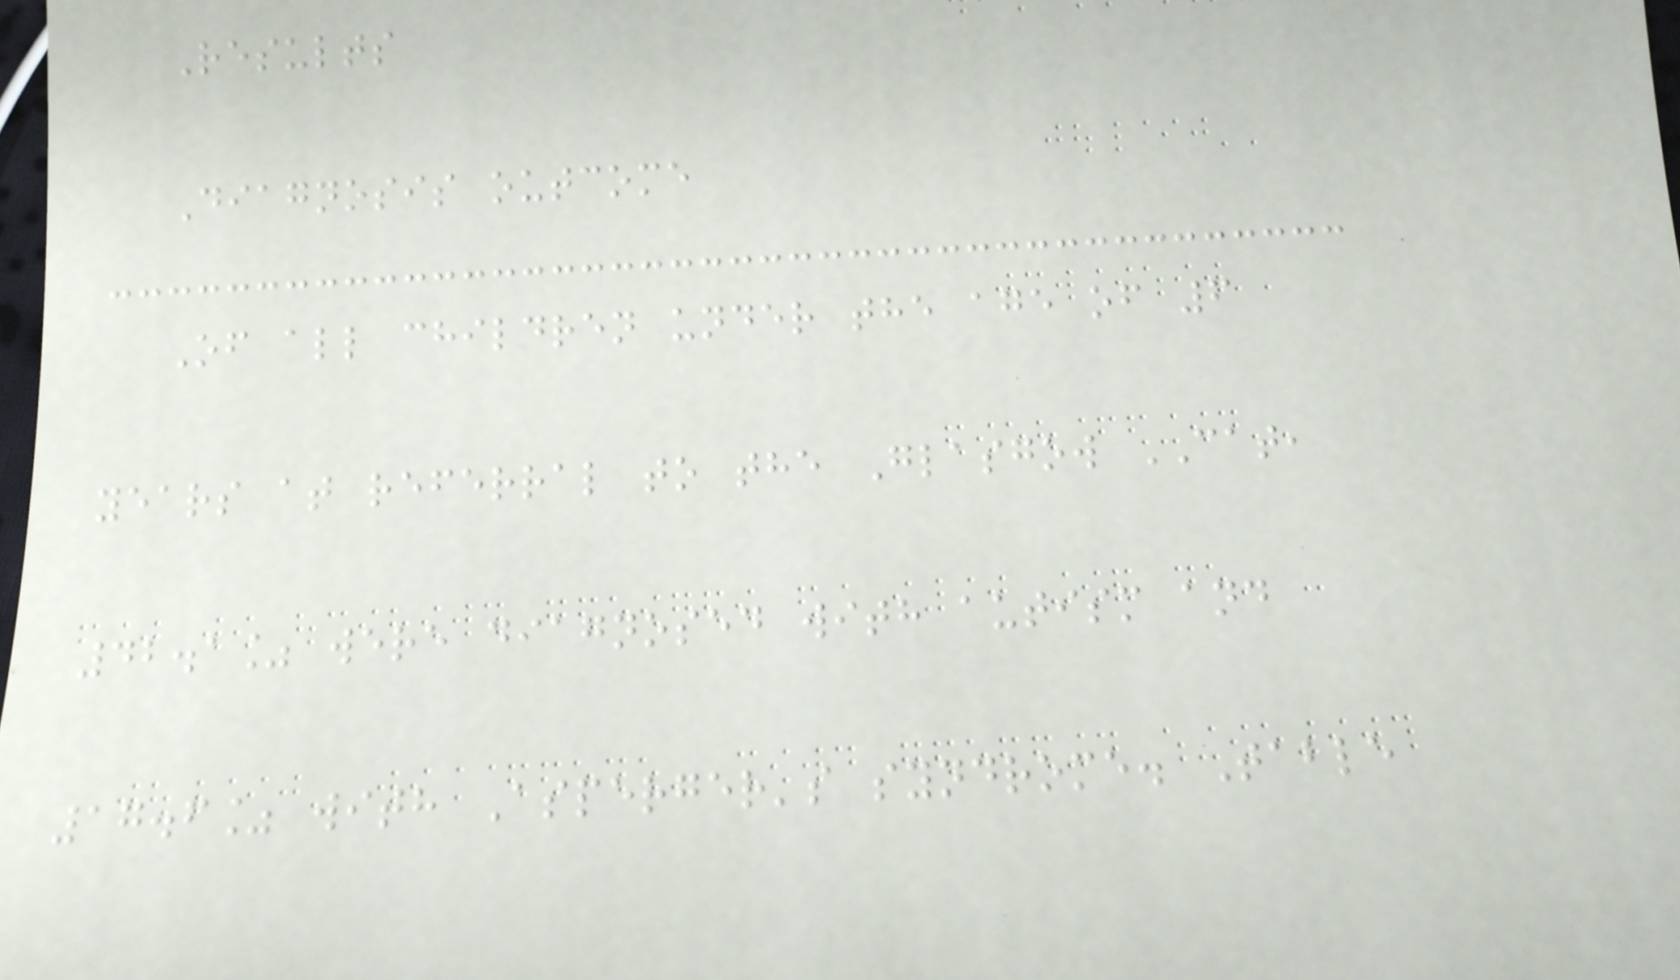Results
Diagnosis outcome
Of all children under the age of 6
years at referral to the Glasgow CAT,
42.1% were diagnosed with autism and
17.6% with Asperger's syndrome. Table
